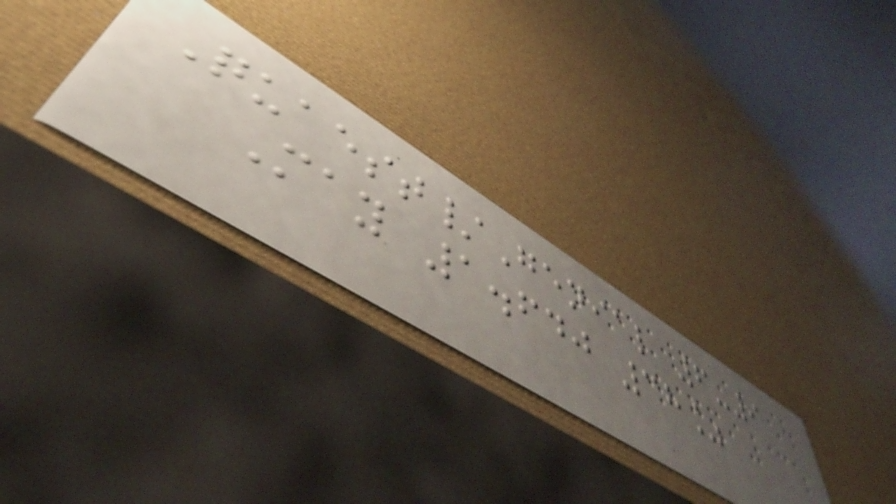Quaest/Genial 6-9
May 1.640 38%
